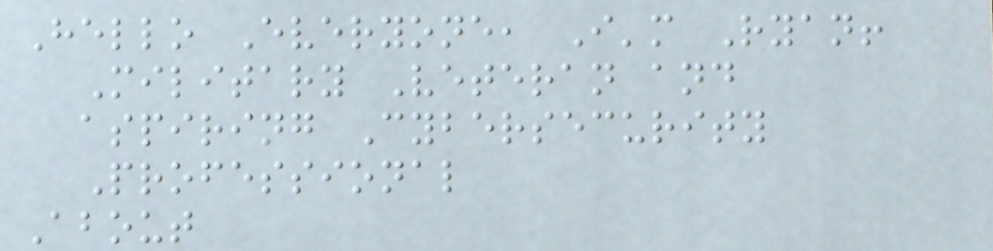Hello Everyone, I'm Ryan!
Military Veteran and
aspiring Cybersecurity
Professional
About
